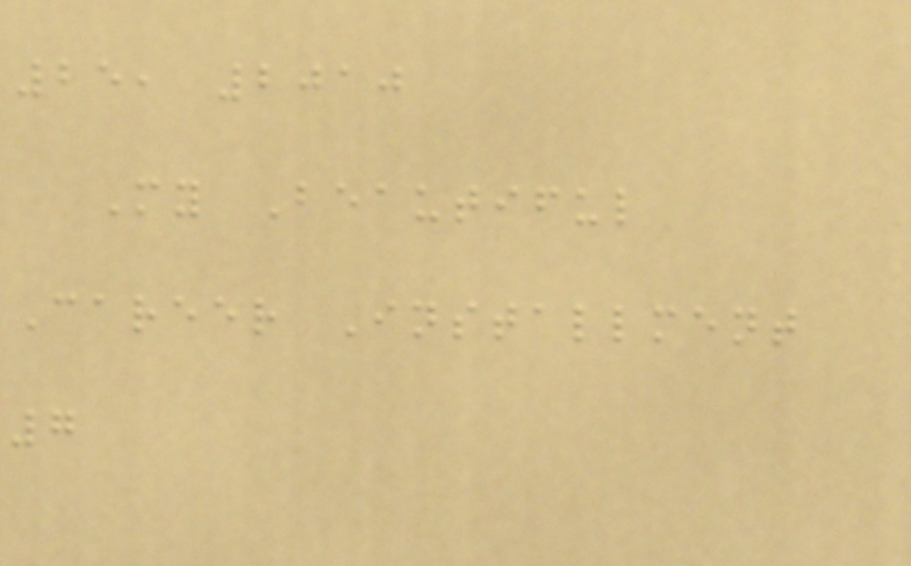25, 2010
My Beautiful
Career Installment
7
